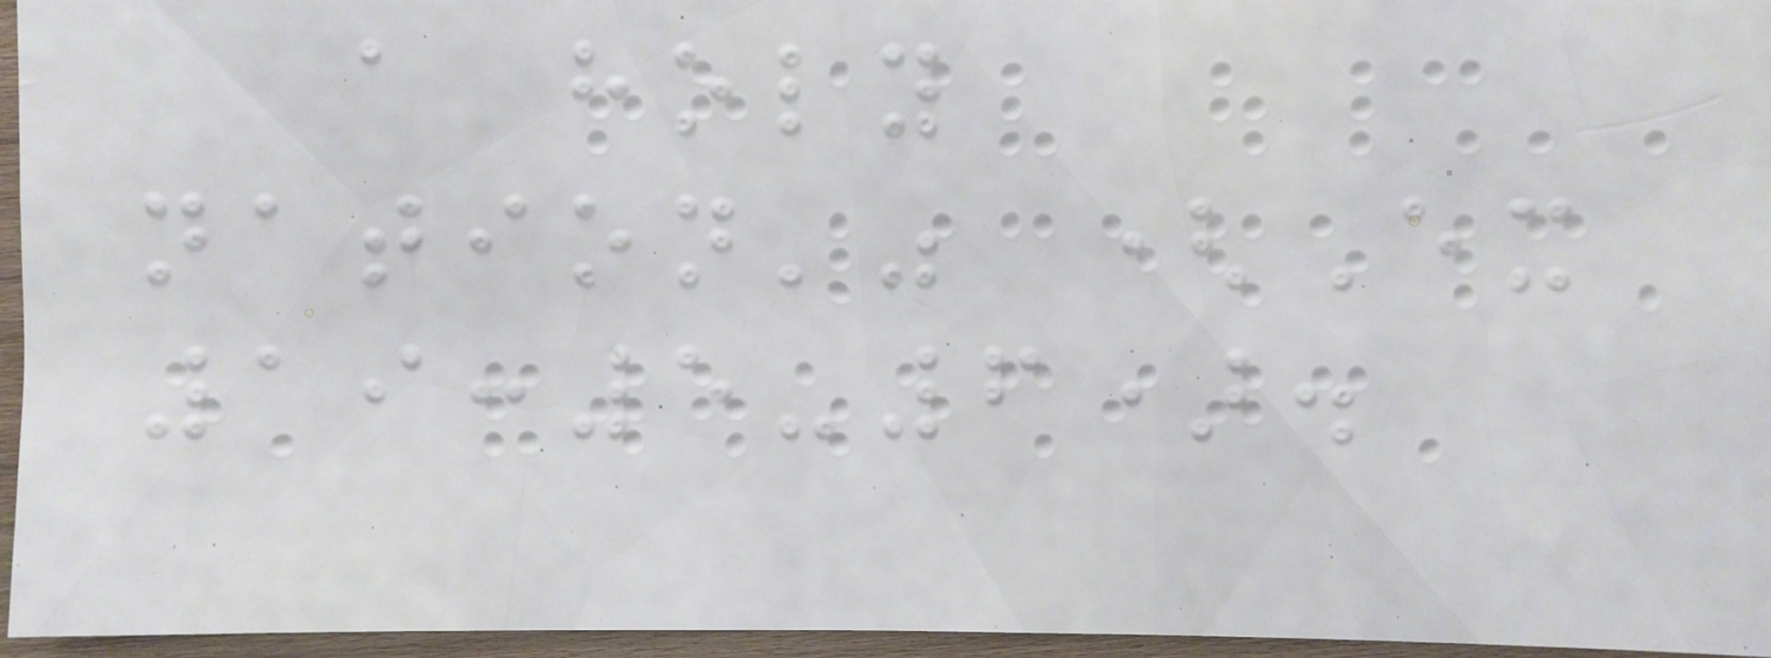a holy
nation'" (Ex
19:5-6).
